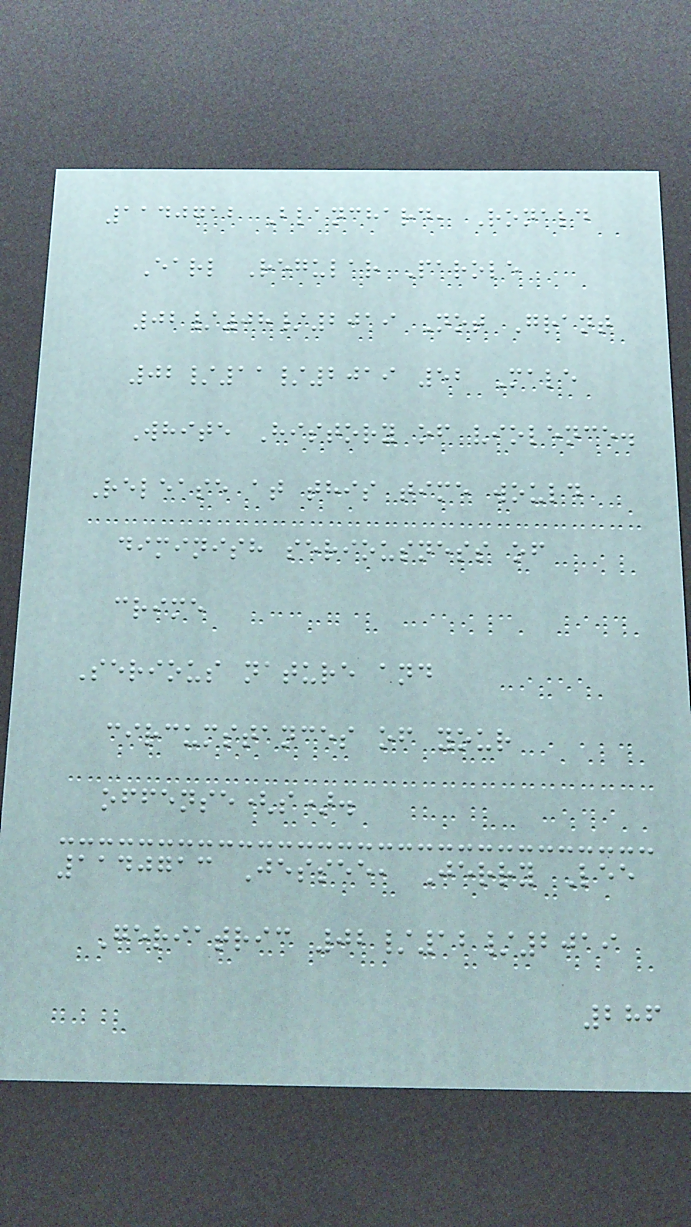1140712 Blanchard, Ronald
Earl Regular Parole
02/08/2019 Not Grant
02/11/2019 52 Male
White History of violence.
Release at this time would
diminish seriousness of
crime
Serious nature and
circumstances of your
offense(s).
1140713 Jessee, Jerry Lee
Geriatric 02/12/2019
286
